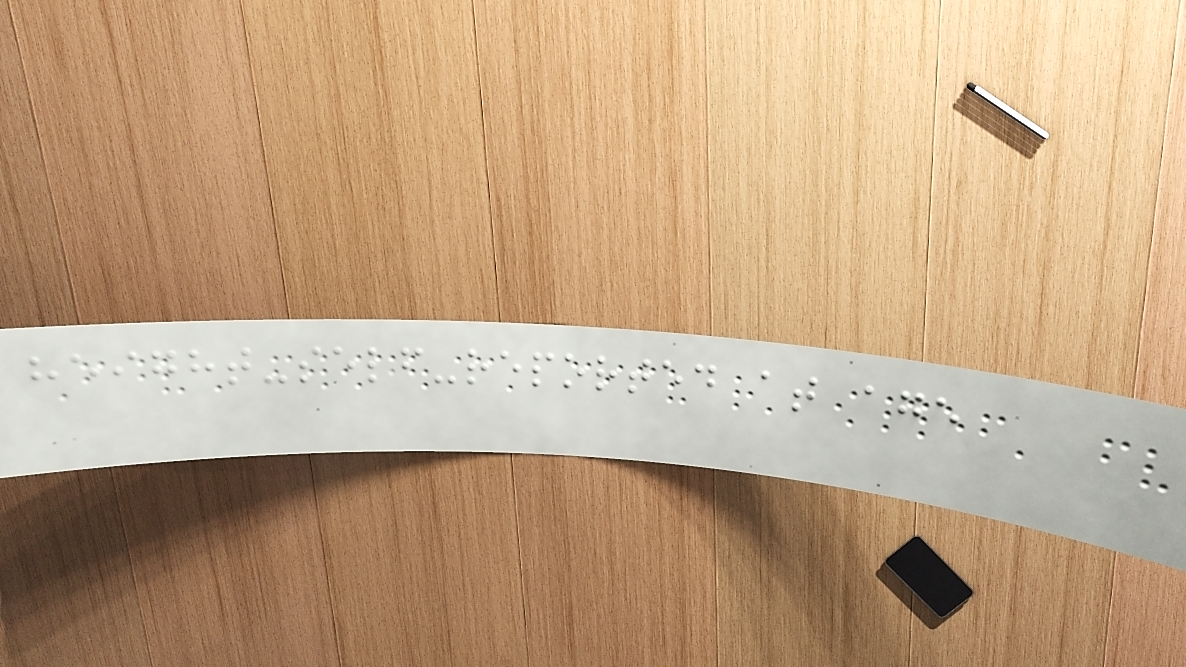height-self-reported at age
